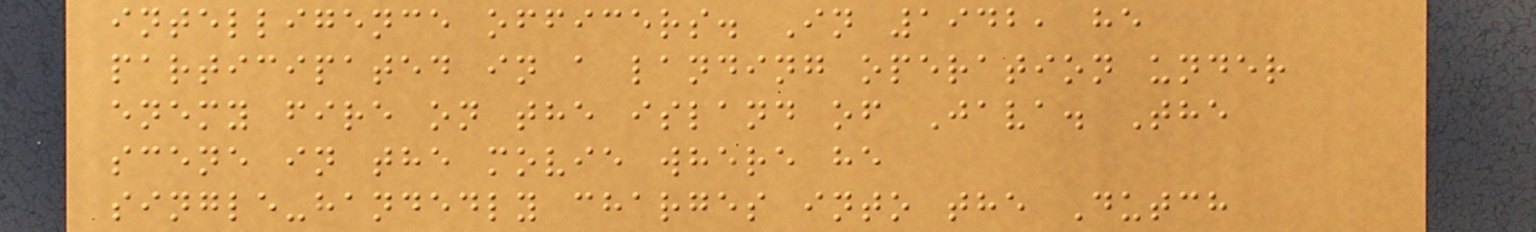intelligence officers. In 1942, he
participated in a landing operation under
enemy fire on the island of Java. The
scene in the movie where he
single-handedly charges into the Dutch
